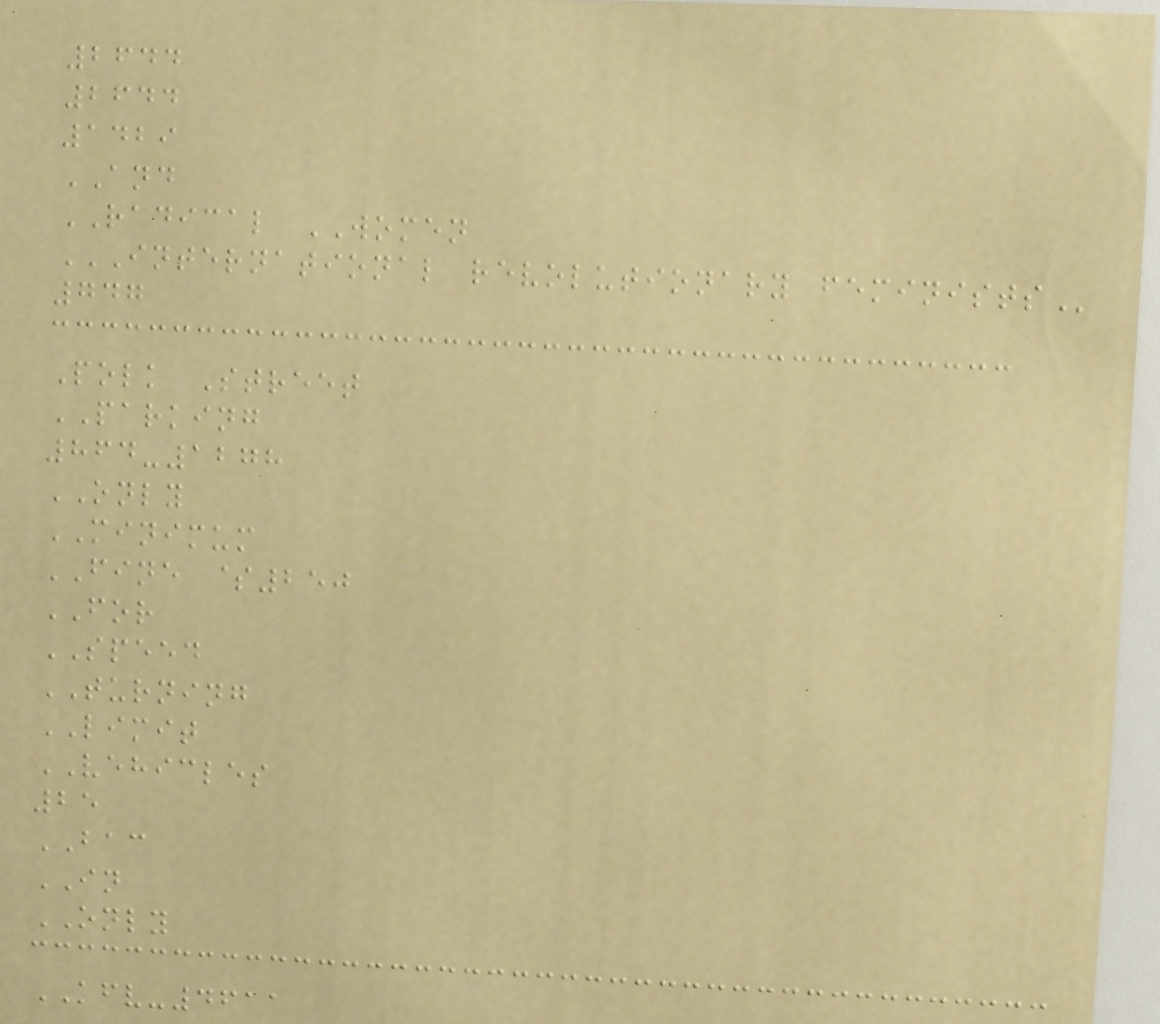2644
2644
1429
AND
RADICAL WOMEN
INTERNATIONAL REVOLUTIONARY FEMINISTS
747
Polk Street
PARKING
864-1278
ONLY
MINIMUM
FINE $250
FOR
SPEED
TURNING
LIMIT
VEHICLES
25
BAC
IN
ONLY
KFV-4611
